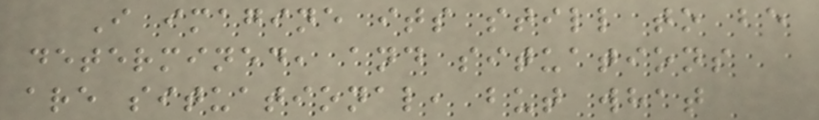I imagine its still to be
determined, and situations
are situational, but what
